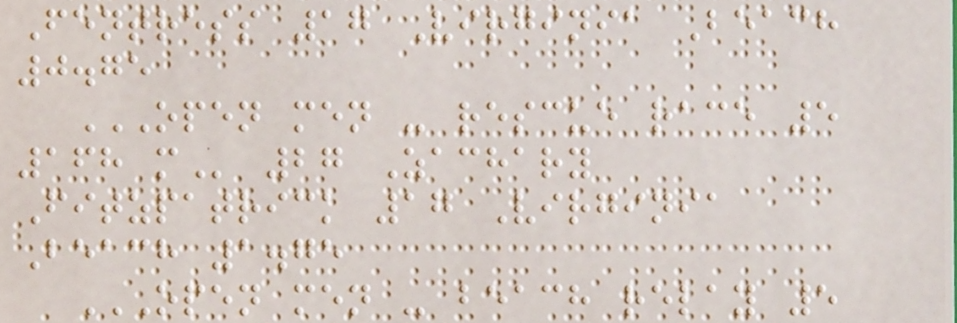Fentress 17 Virginia Beach
0.75
OPEN MEN - RESCUE RACE 5
168 M 27 Zachary
Fitzpatrick 17 Virginia
Beach 1.75
OPEN MEN - BEACH RELAY 5
